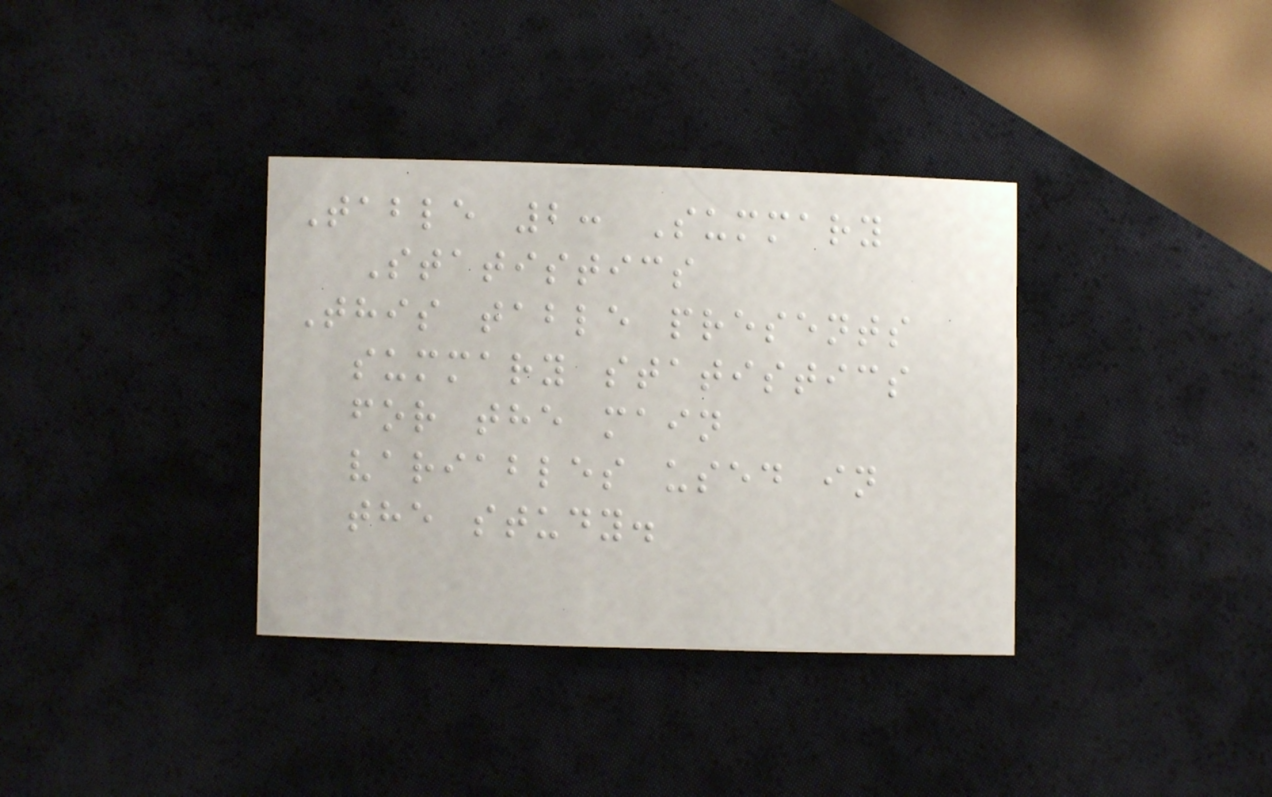Table 2: Summary
Statistics
This table presents
summary statistics
for the main
variables used in
the study.
